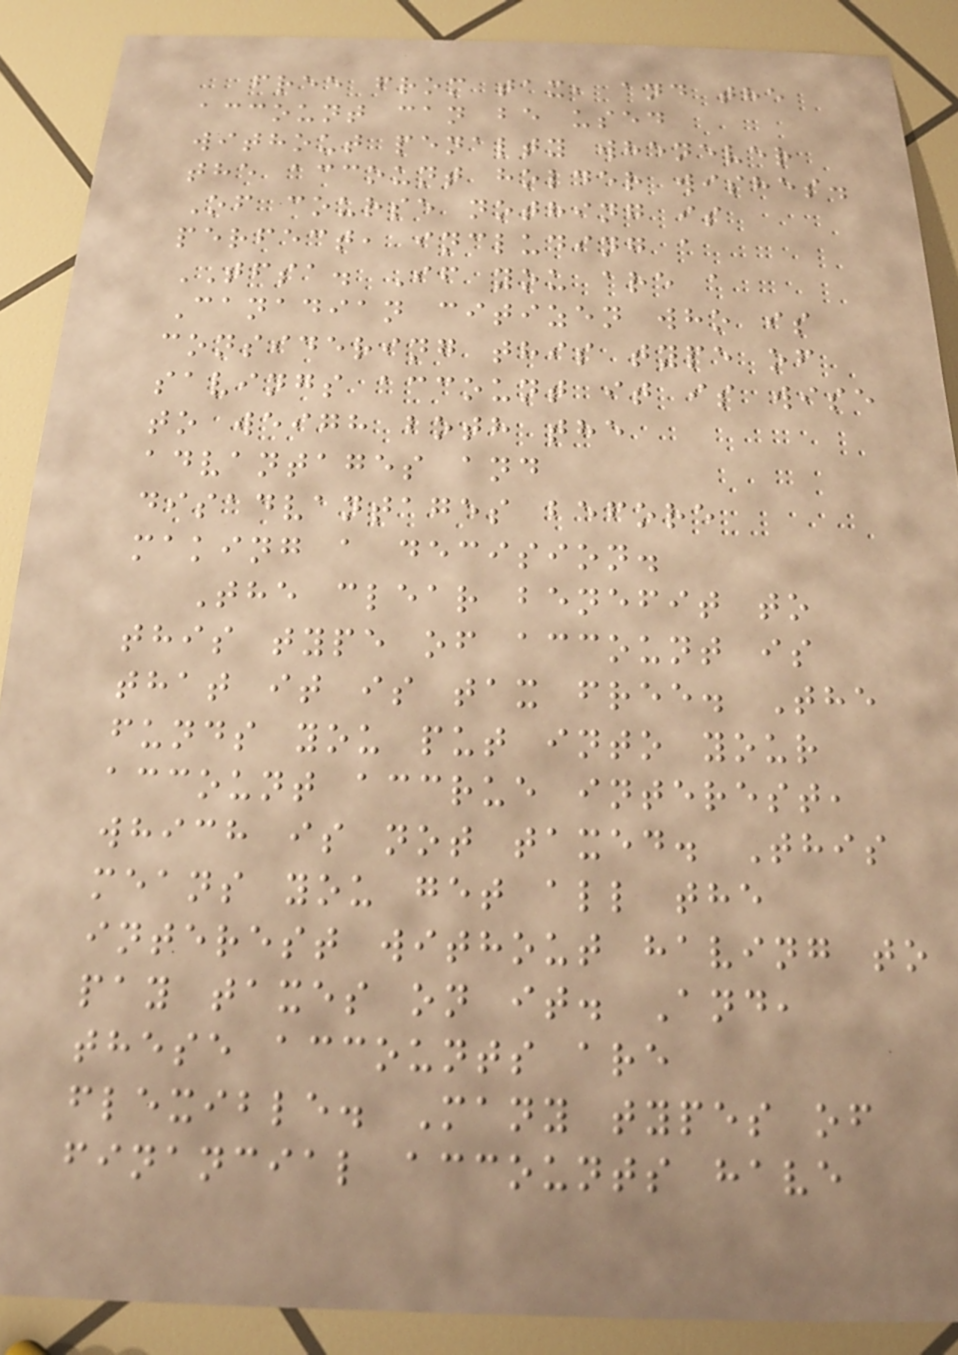free from tax, and the
account can be used
without penalty whenever
the account holder wishes.
Of course nothing is
perfect, including a
TFSA. If you are a
Canadian citizen who is
considering this type of
savings account it is wise
to weigh both the
advantages and
disadvantages before
making a decision.
The clear benefit to
this type of account is
that it is tax free. The
funds you put into your
account accrue interest,
which is not taxed. This
means you get all the
interest without having to
pay taxes on it. And,
these accounts are
flexible. Many types of
financial accounts have
